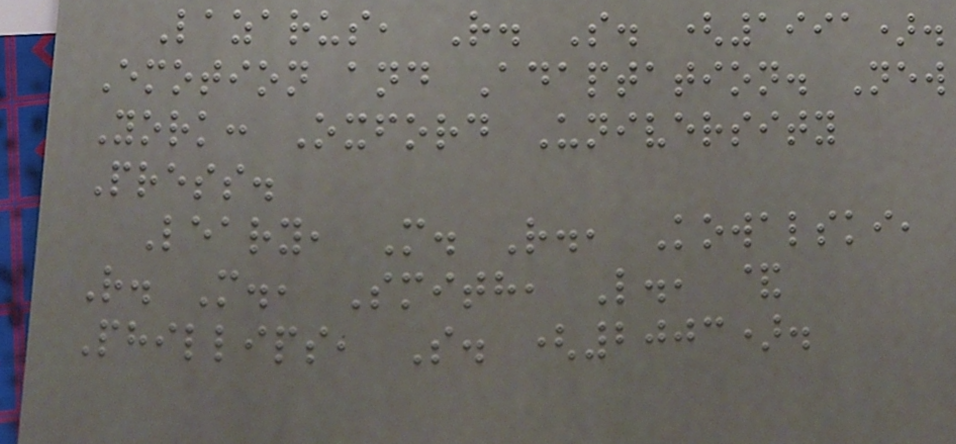Lazarus, R. S. (1991).
Emotion and Adaptation. New
York: Oxford University
Press.
Leary, M. R., Kowalski,
R. M., Smith, L., &
Phillips, S. (2003).
